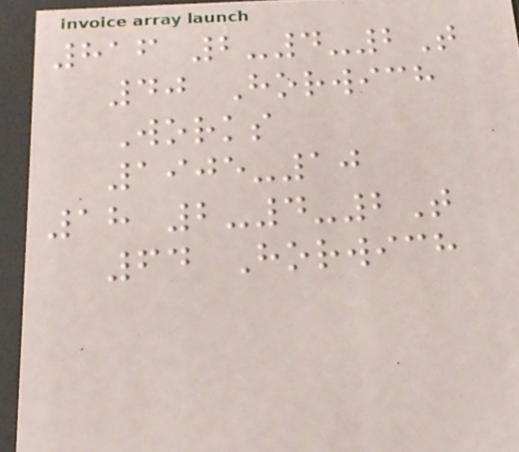816 2-4-2T
40 Horwich
Works
1905-10
18 2-4-2T
64 Horwich
